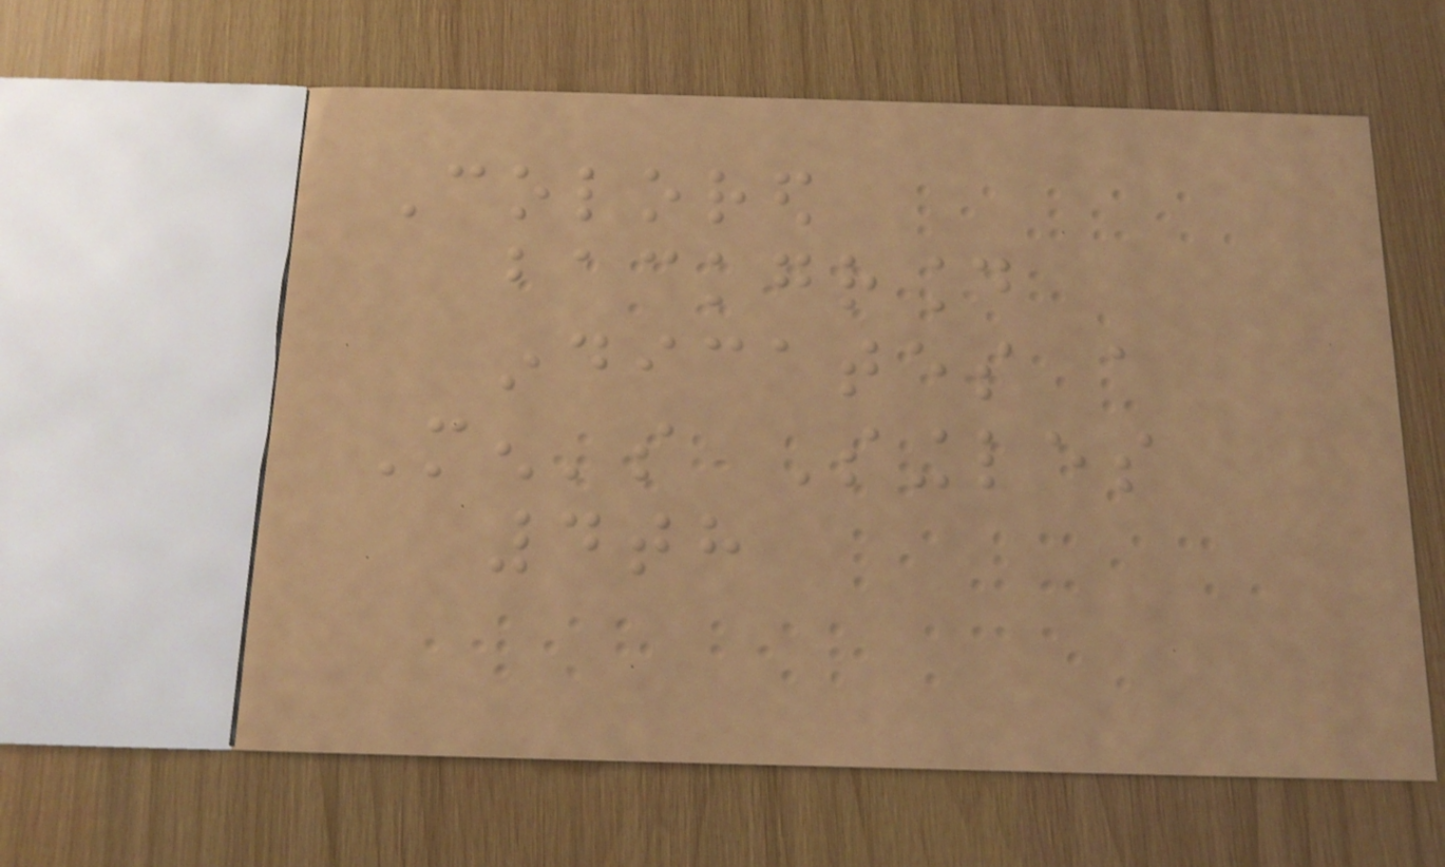Colored
background
indicates a
Men's Singles
4th
